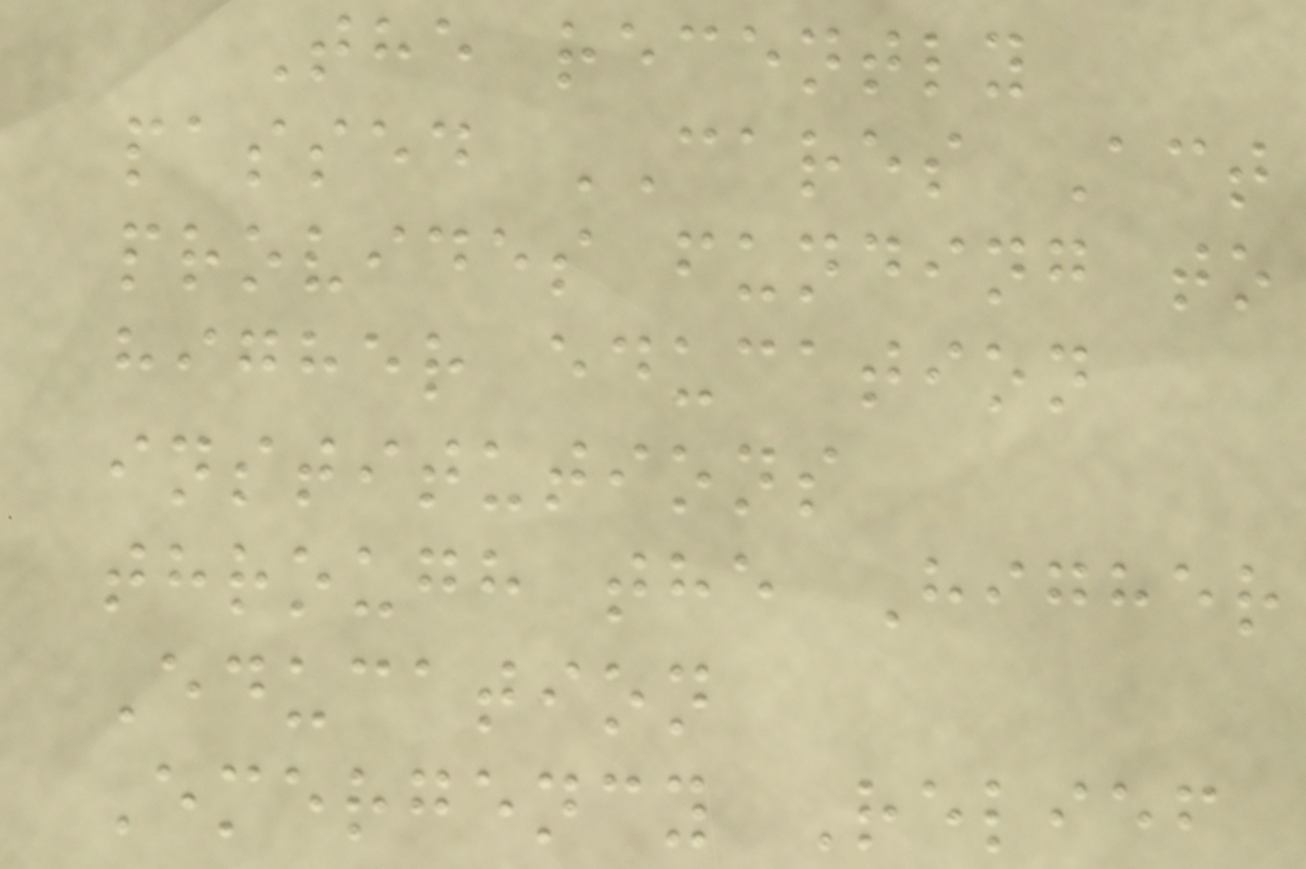The recently
passed CARES Act
provides funding to
higher education
institutions
through the Higher
Education
Emergency Relief
